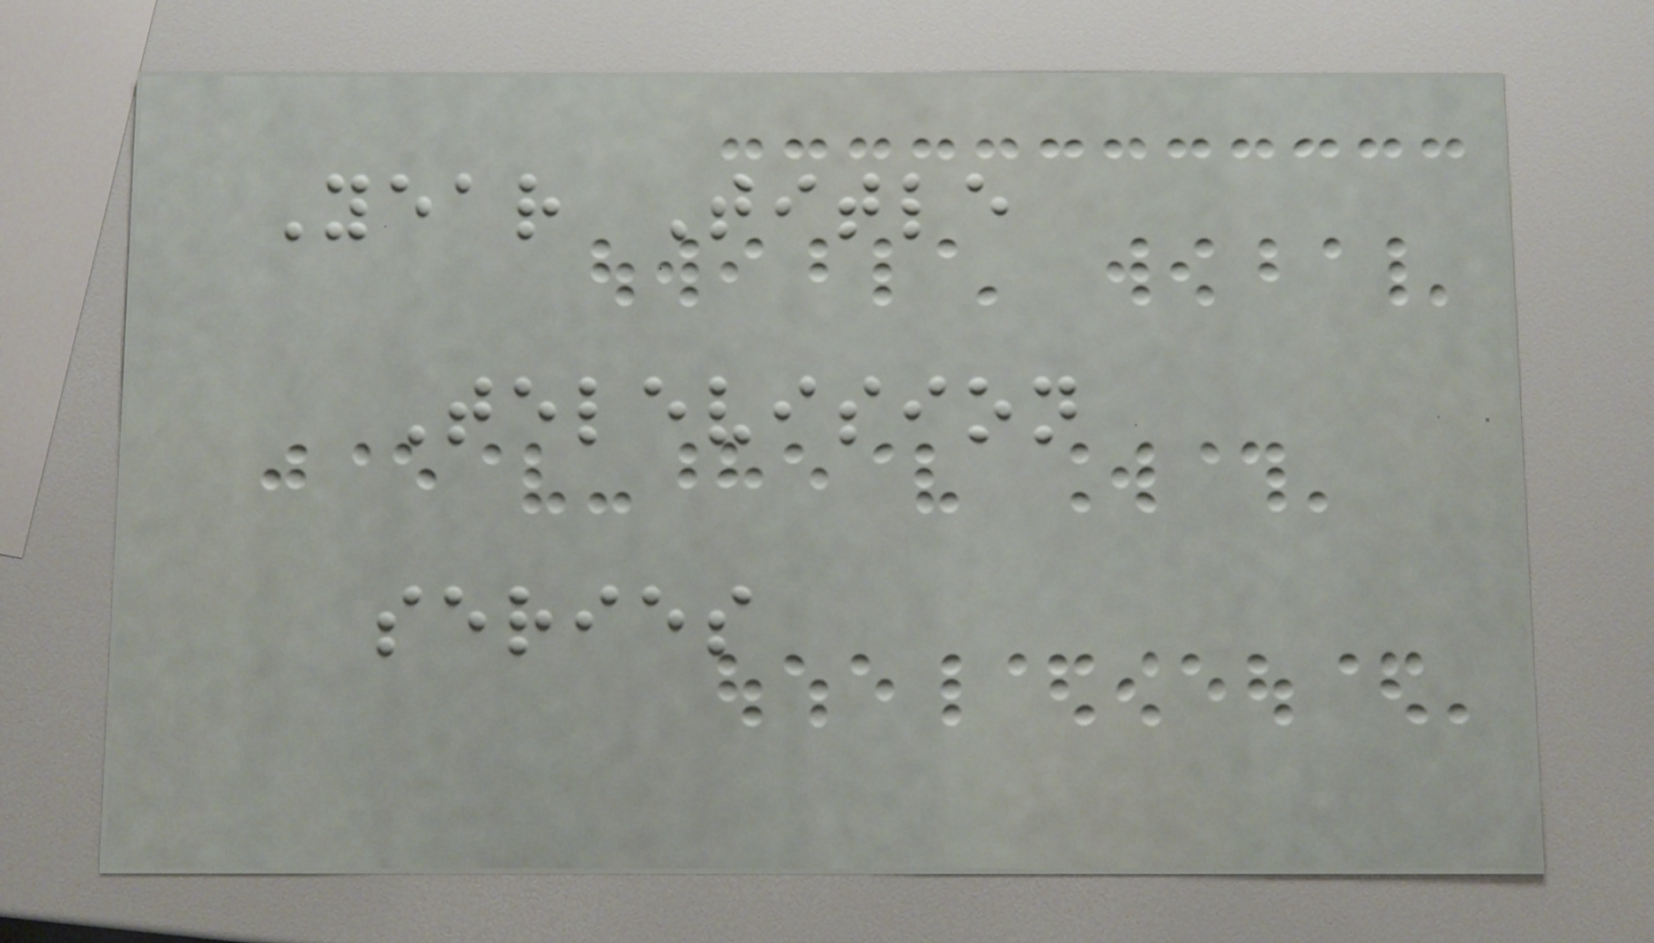Year Title
Television
series
